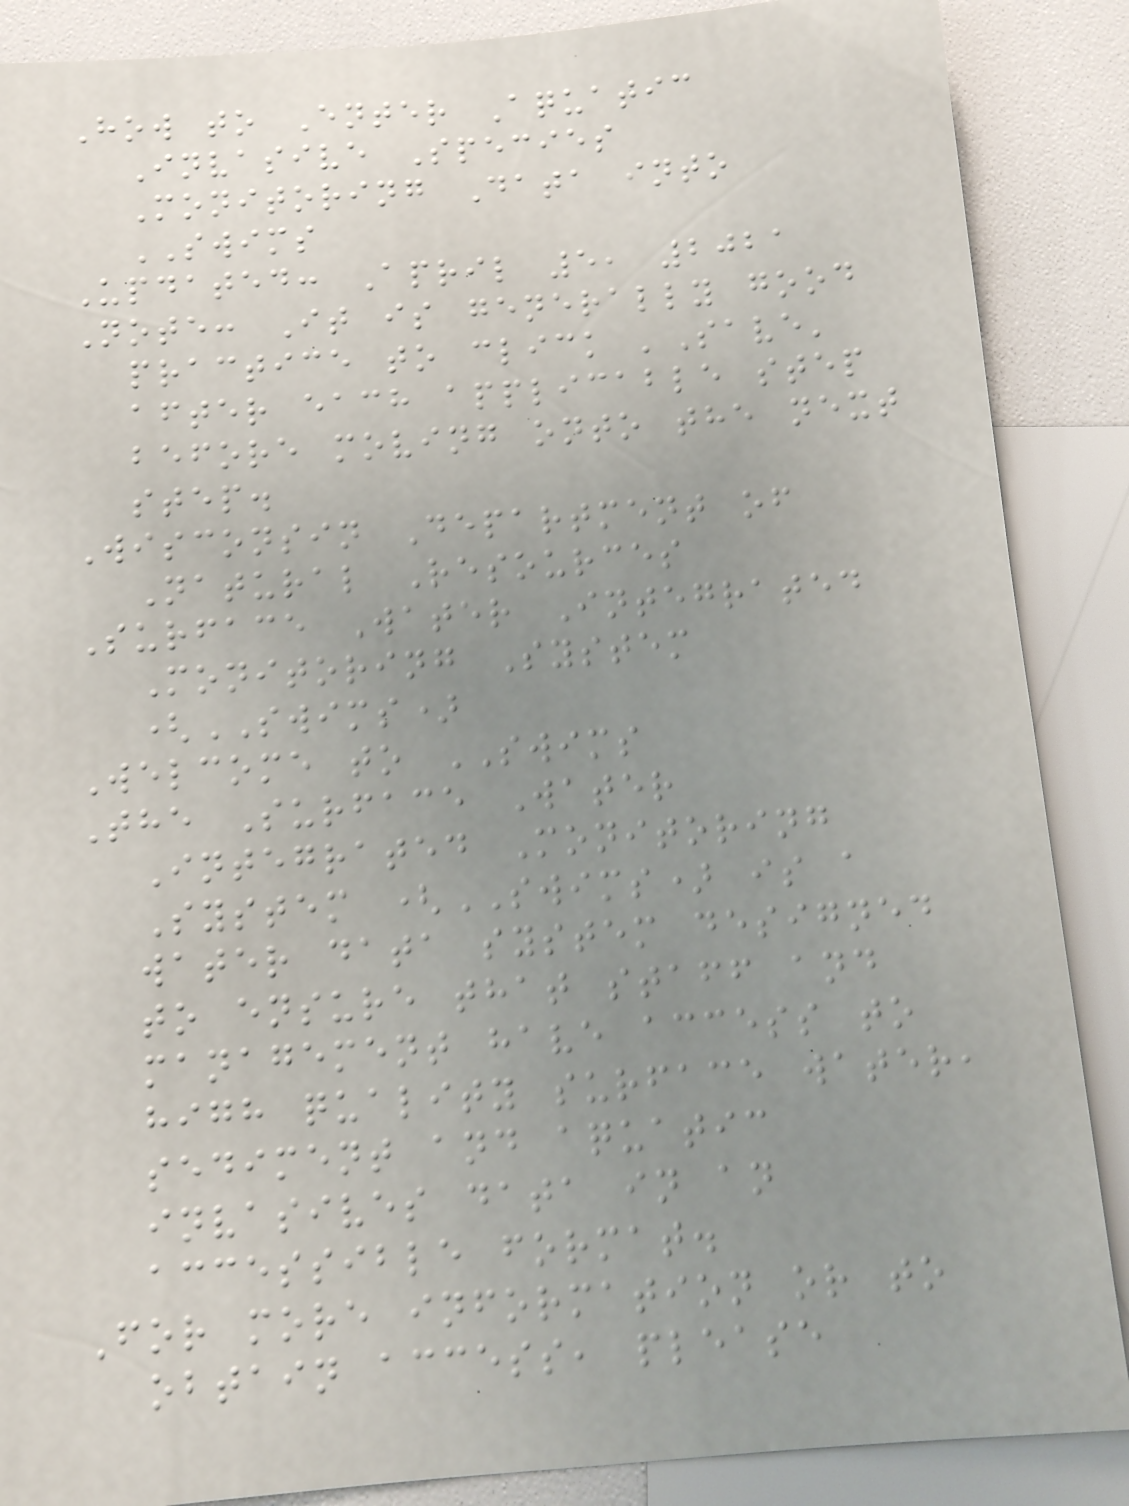How to Enter Aquatic
Invasive Species
Monitoring Data into
SWIMS
Updated: April 5, 2021
Note: It is generally good
practice to click 'Save'
after each applicable step
before moving onto the next
step.
Wisconsin Department of
Natural Resources
Surface Water Integrated
Monitoring System
(SWIMS)
Welcome to SWIMS
The Surface Water
Integrated Monitoring
System (SWIMS) is a
water data system designed
to ensure that staff and
management have access to
high quality surface water,
sediment and aquatic
invasives data in an
accessible format.
For more information or to
obtain access, please
